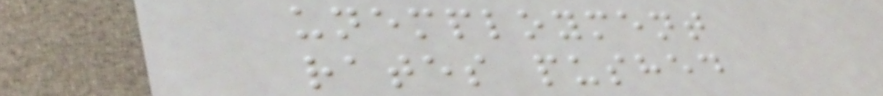unemployment
rates pushed
